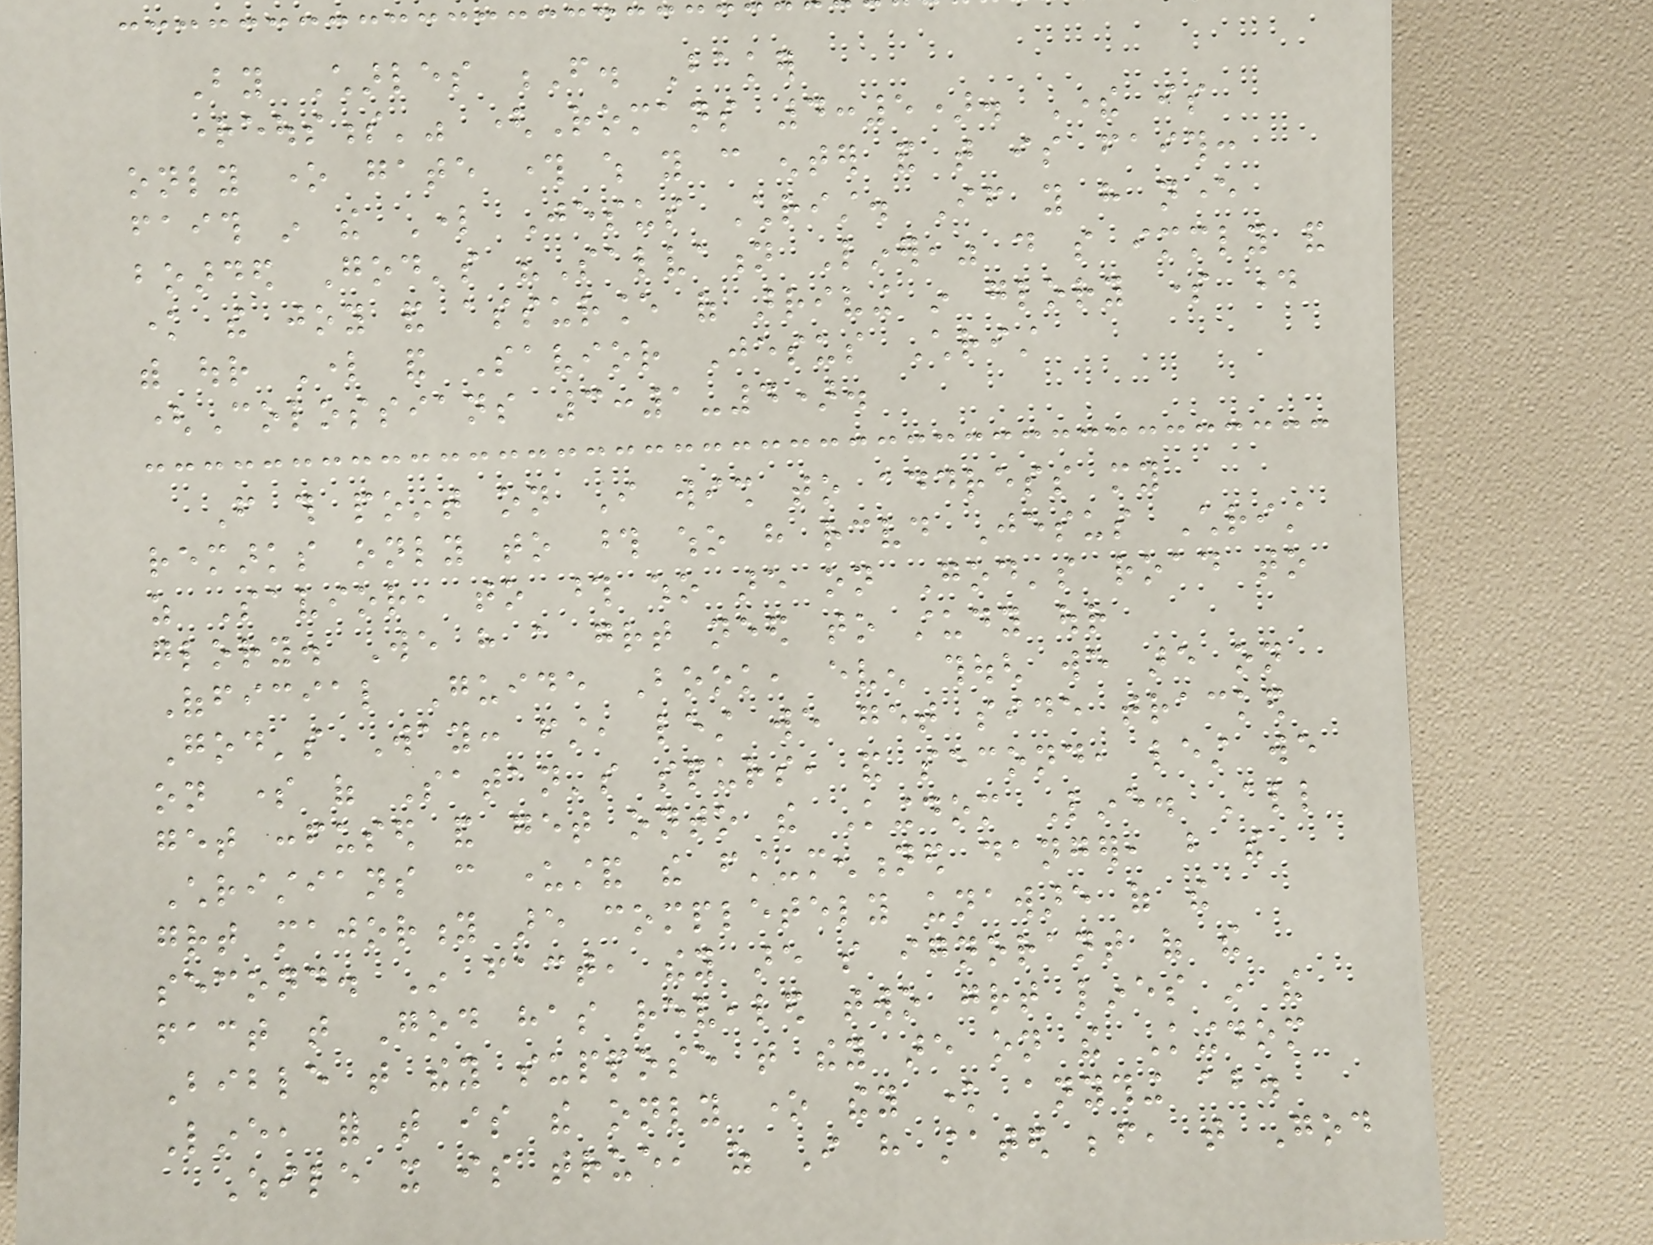By Charles F. Baker
righteousness'" (Romans 4:5). There is
only one gate through which you can enter and that is faith:
faith in the Lord Jesus Christ. If you have never
boarded God's "Salvation Liner," do so immediately and
know the joy and assurance of arriving in glory some day
with our Lord and Savior Jesus Christ
(Colossians 3:1-4).
From this point on I wish to address my
remarks only to those who have received Jesus Christ
as Savior, to those who are on God's road to
glory. We have a great need to study our
Official Guide Book, even though we are on
God's Way: first, lest we get side tracked
on some of Satan's spurs, and second, lest we
get confused and get onto the Kingdom Line. All
Christians can understand the first-mentioned danger, but the
great majority are completely unaware of the
second. In fact, they are so ignorant of the
fact that God has revealed two great lines in the
Bible that they suppose that they are on the Kingdom
Line, for that is the only one they know anything about.
While it is true, as I have stated before, that God
